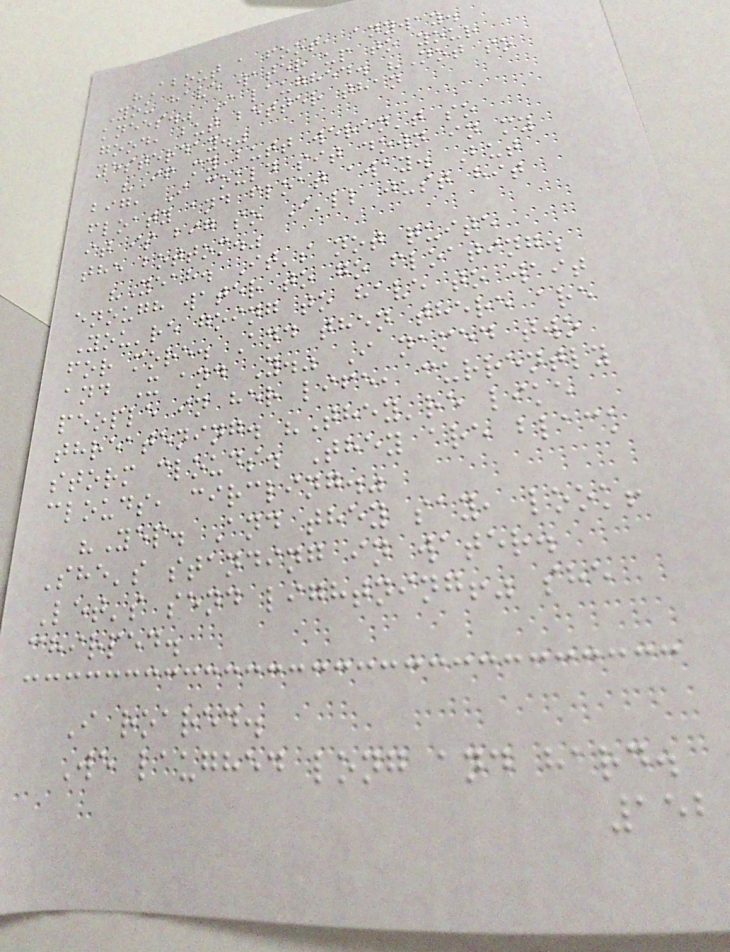"About a foot, anyway.
You have water up to your
knees." I laughed. "Not so
good, but better than
yesterday."
"If my butt weren't so
big, I could sit down in my
floaty and float away. But
it is big so I'll just hit
the bottom."
"Yeah. It's not quite
enough water to go floating.
You're going to have to wait
for more. And then there are
and X and Y." I named two
people in her life, currently
threatening. "They're like
storm clouds. They are black
clouds, circling."
"Yep. And they say, look!
She's standing in water.
Let's send lightning!" she
chirped.
I roared.
We laughed long and hard.
152
